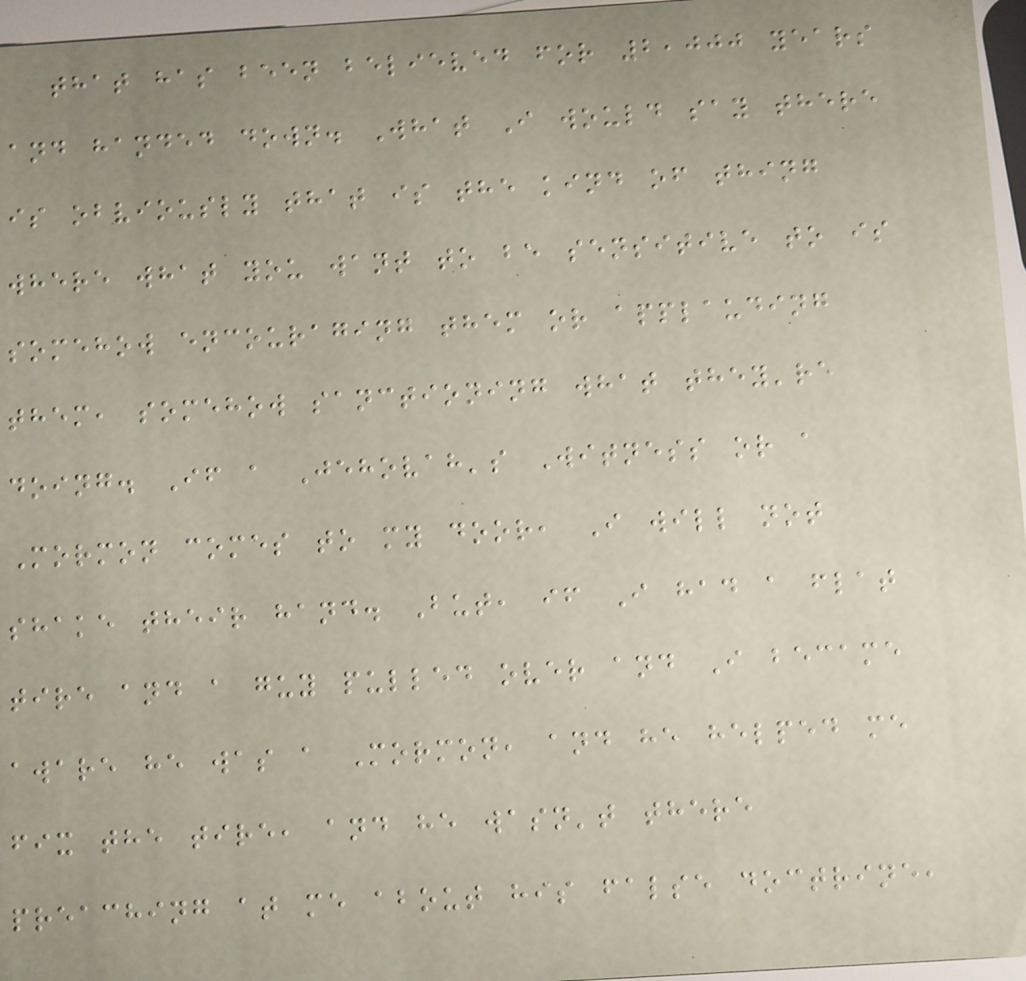that has been believed for 2,000 years
and handed down. What I would say there
is obviously that is the kind of thing
where what you want to be sensitive to is
somehow encouraging them or applauding
them, somehow sanctioning what they're
doing. If a Jehovah's Witness or a
Mormon comes to my door, I will not
shake their hand. But, if I had a flat
tire and a guy pulled over and I became
aware he was a Mormon, and he helped me
fix the tire, and he wasn't there
preaching at me about his false doctrine,
